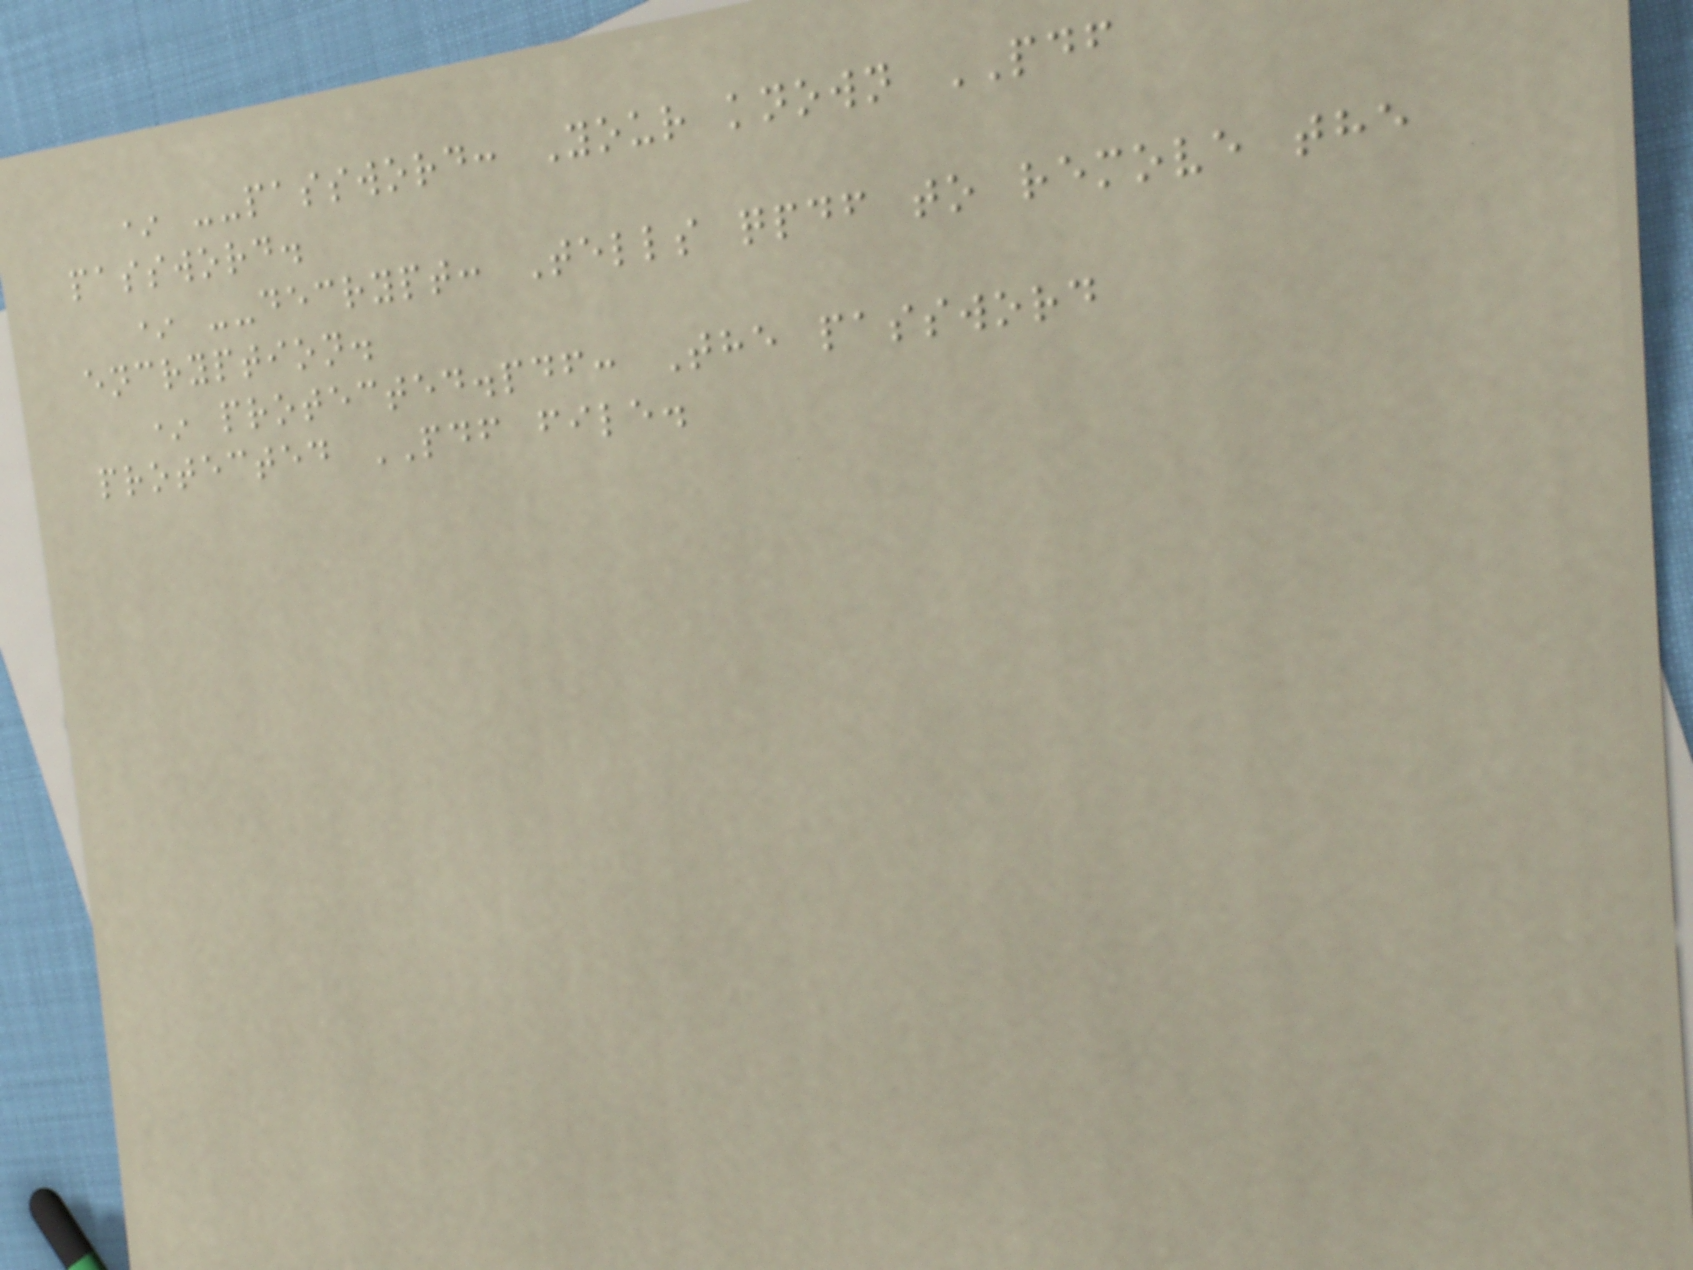* --password: Your known PDF
password.
* --decrypt: Tells qpdf to remove the
encryption.
* protected.pdf: The password
protected PDF file.
